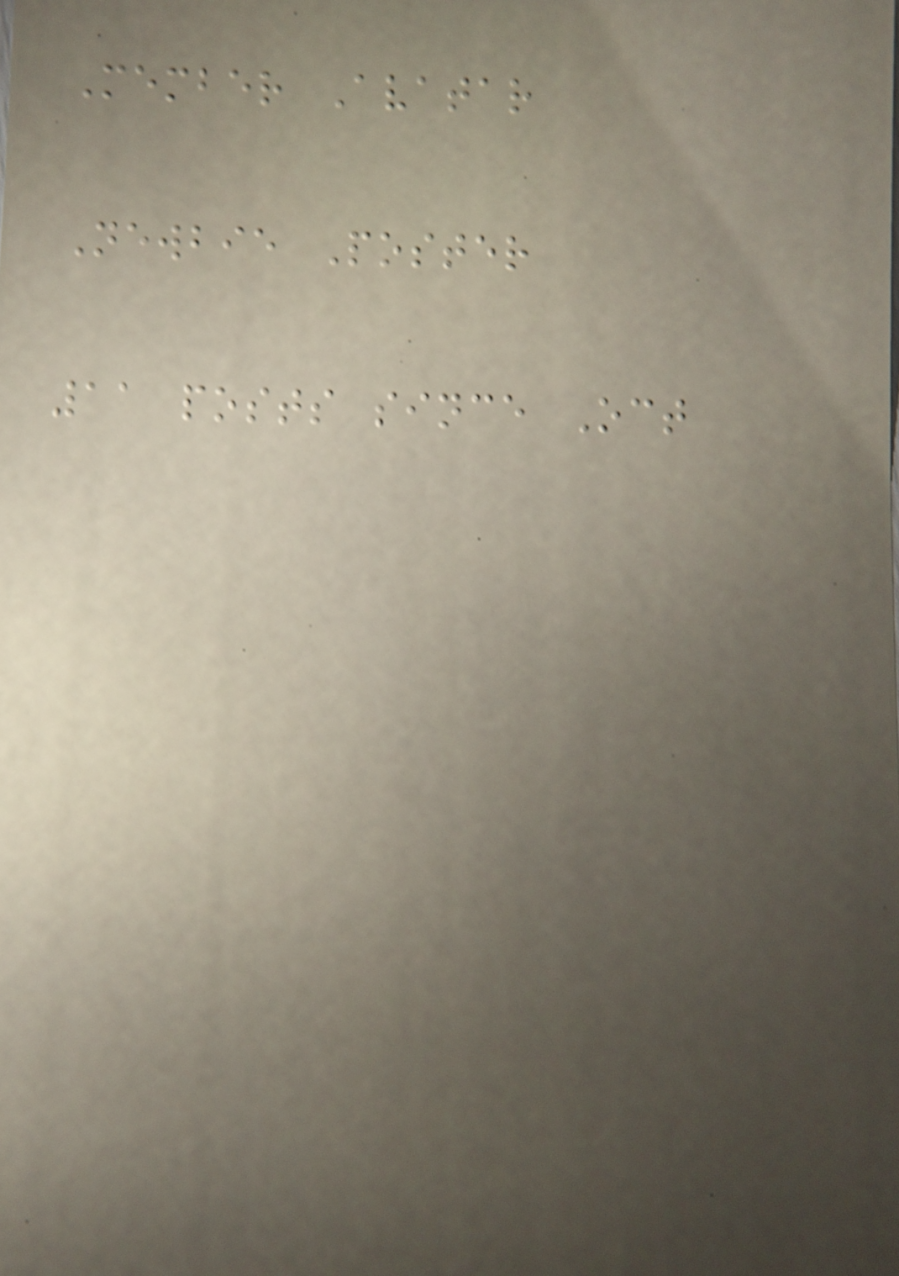Member Avatar
Newbie Poster
11 posts since Oct
